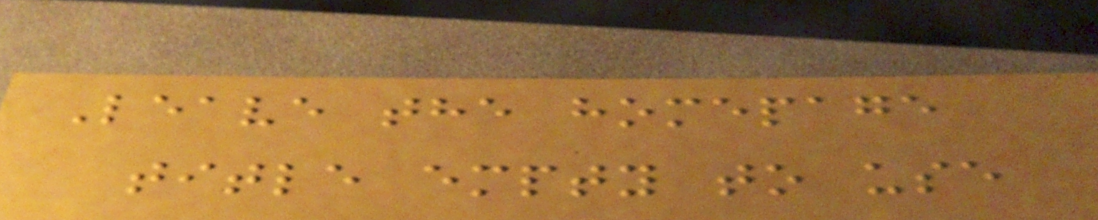Leave the homepage
title empty to use
